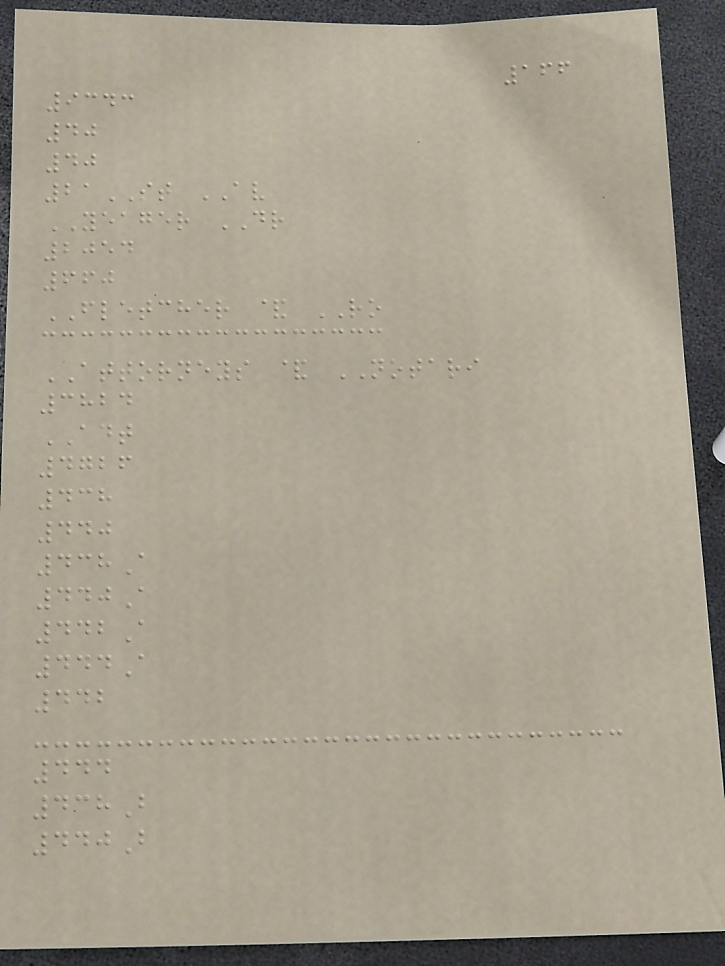166
9343
40
40
21ST AV
YEAGER DR
2054
660
FLETCHER & RO
ATTORNEYS & NOTARI
3824
ADT
4726
438
440
438A
440A
442A
444A
442
444
438B
440B
